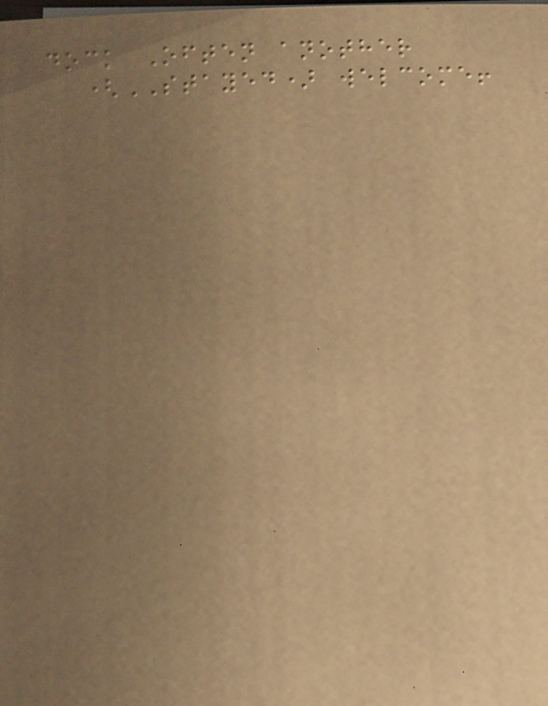dock Often another
(STAYED) welcome!
